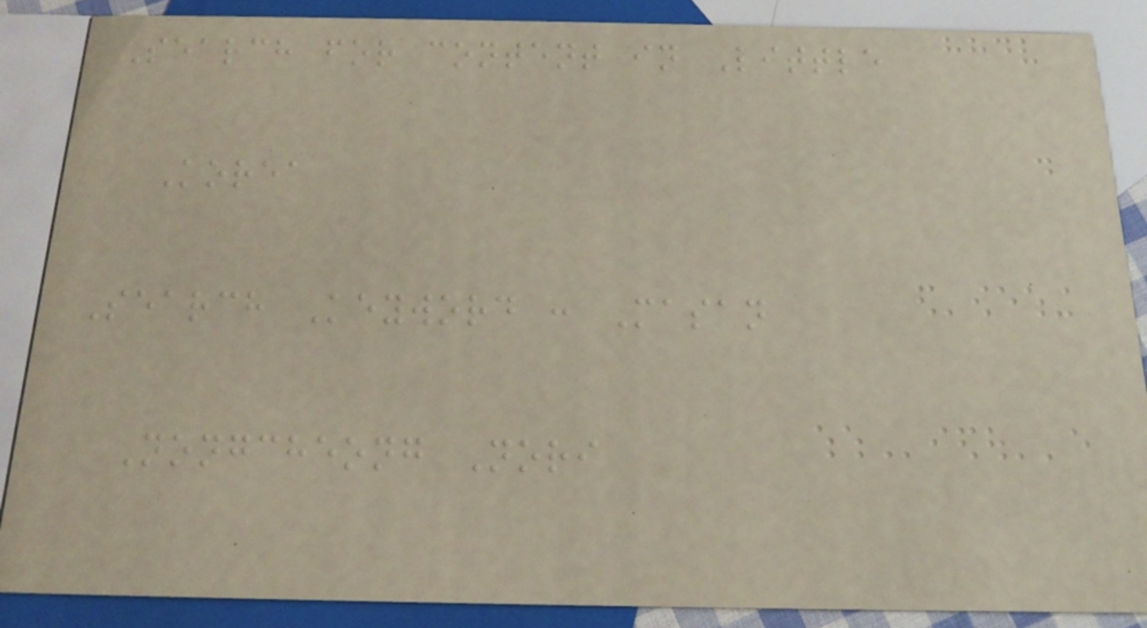Search for content in Little
Korea
Search Keyword : Masan
Nongcheong Nori
